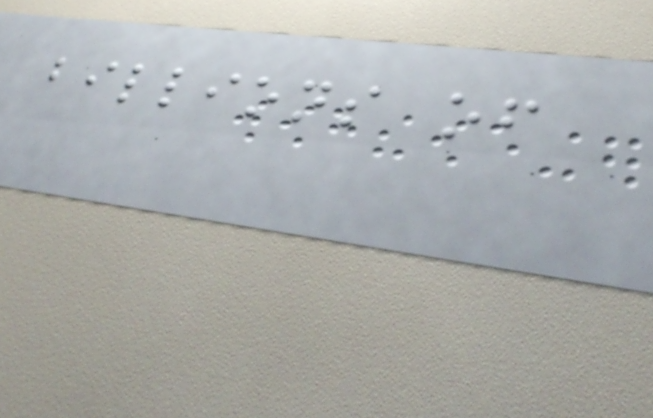billions of
